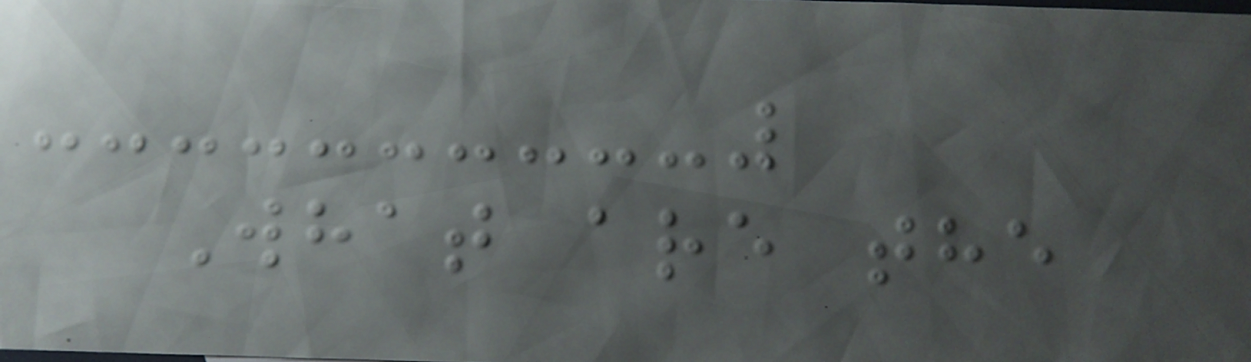What are the
